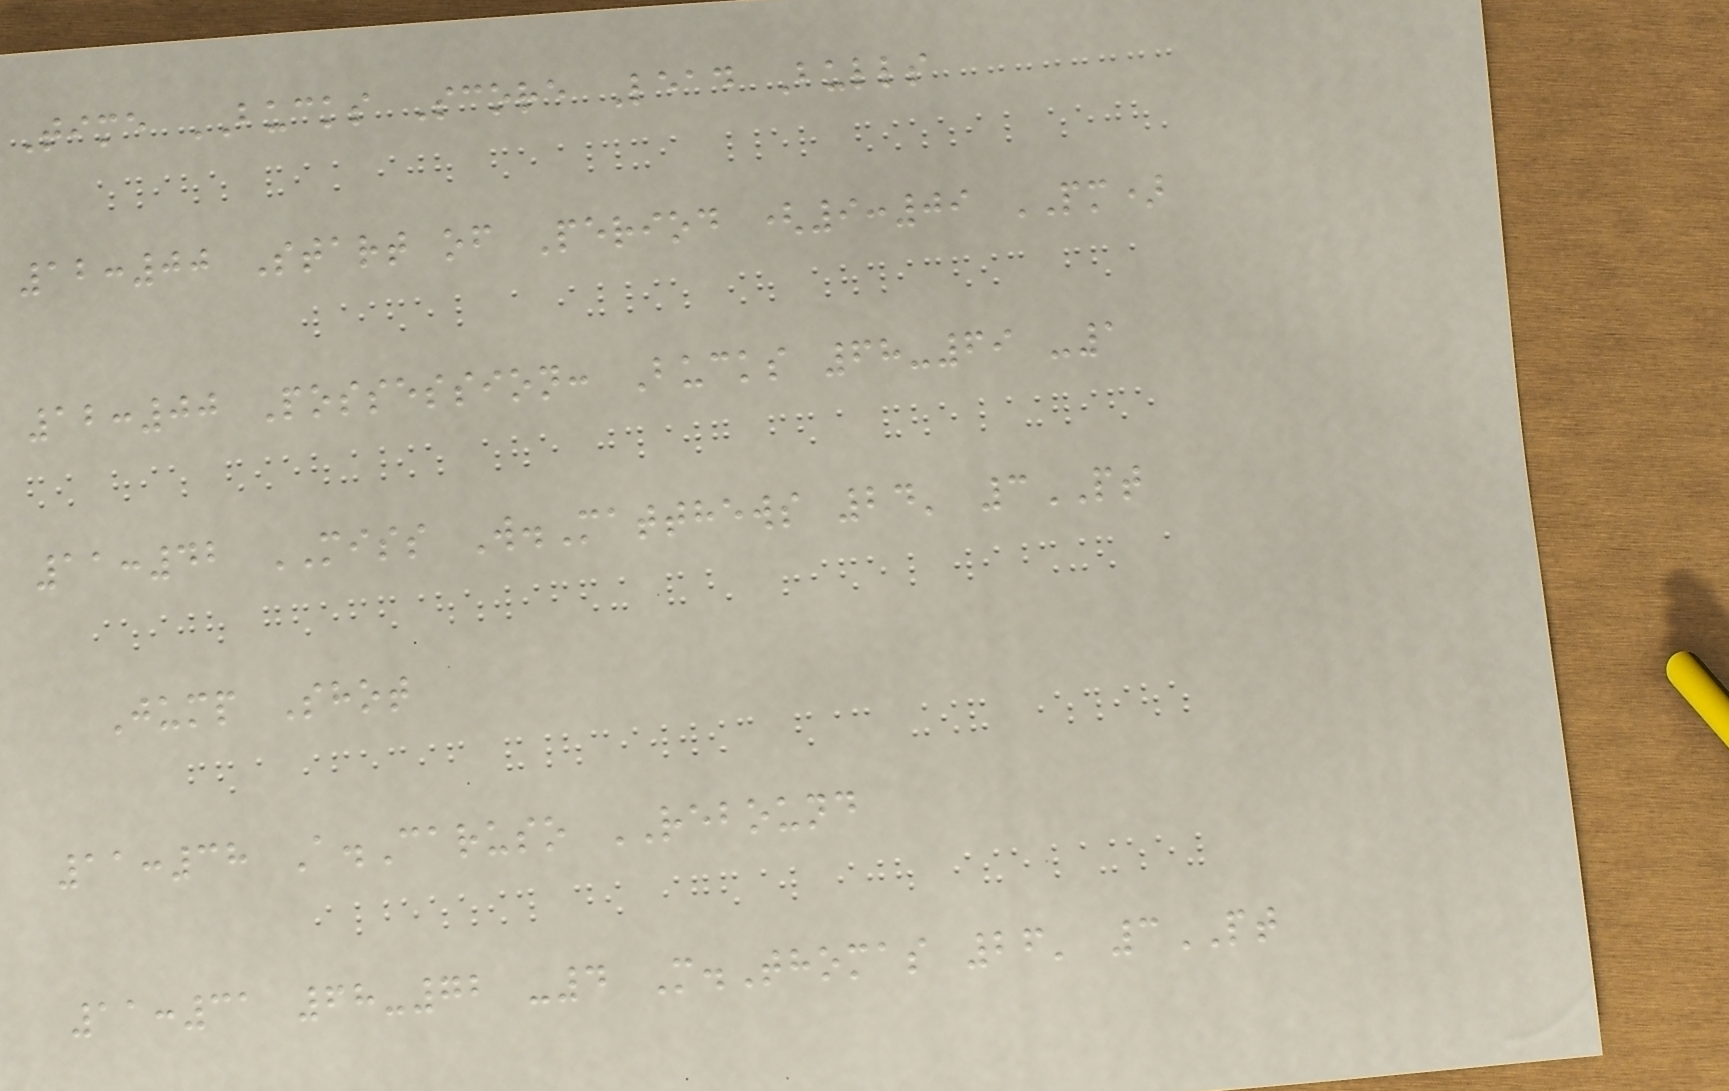Time BUCKS Score Lead Bulls
12:00 Start of Period (9:09 PM)
12:00 Possession: Bucks 68-69 -1
11:42 MISS W.Matthews 24' 3PT
Jump Shot
11:38 A.Caruso REBOUND
11:31 68-72 -4 M.Thomas 26' 3PT
